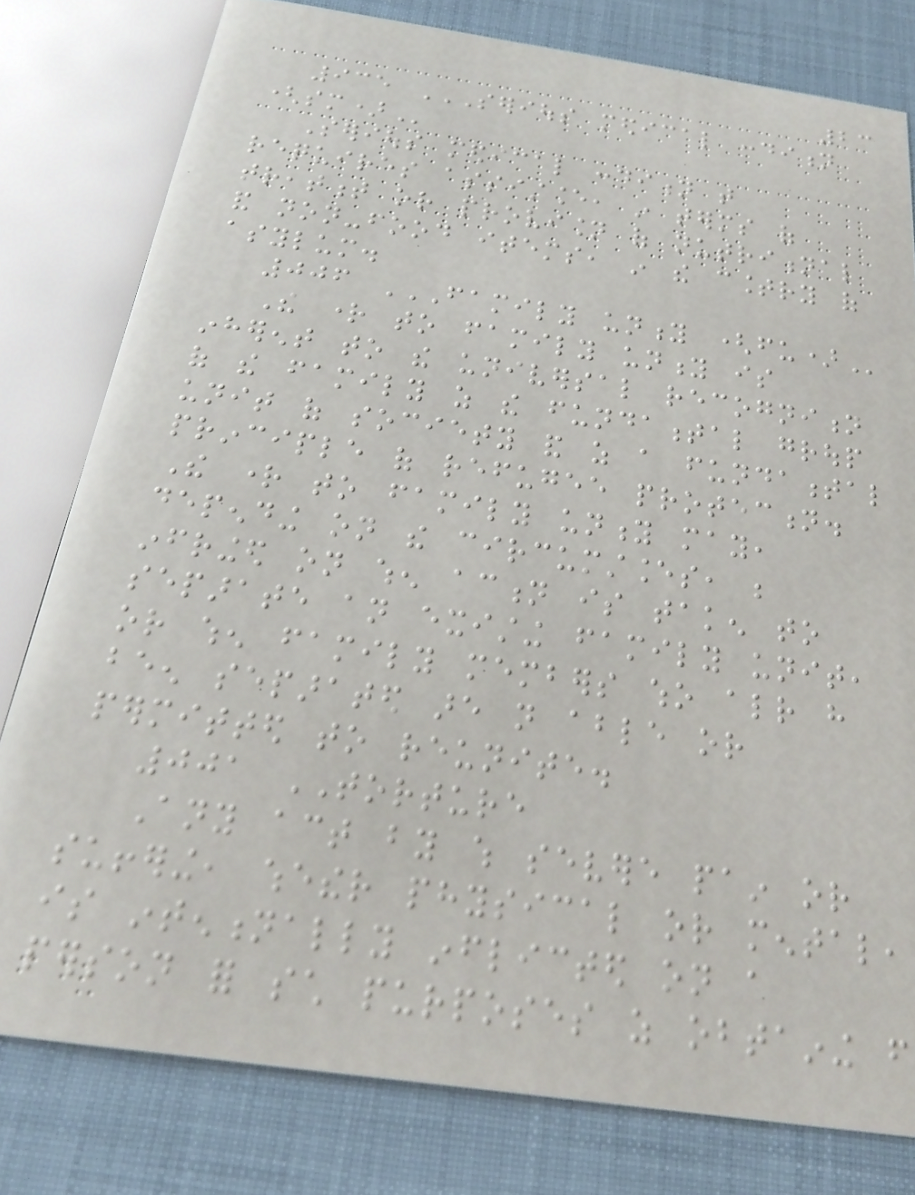23
935 SERIOUS MEDICAL CONDITION
(SM)
Serious medical condition that
requires assistance, in terms of
treatment or provision of nutritional
and non-food items, in the country of
asylum.
006 FAMILY UNITY (FU)
The right to family unity is
inherent to the universal recognition
of the family as the fundamental group
unit of society and as a fundamental
principle of refugee protection.
The right to family unity may,
depending on the circumstances, be
infringed on when action is taken to
separate an existing family unit,
or when family members who already have
been separated are not able or
permitted to reunite.
001 TORTURE
Any act by which severe pain or
suffering, whether physical or mental,
is intentionally inflicted on a
person for such purposes as obtaining from
